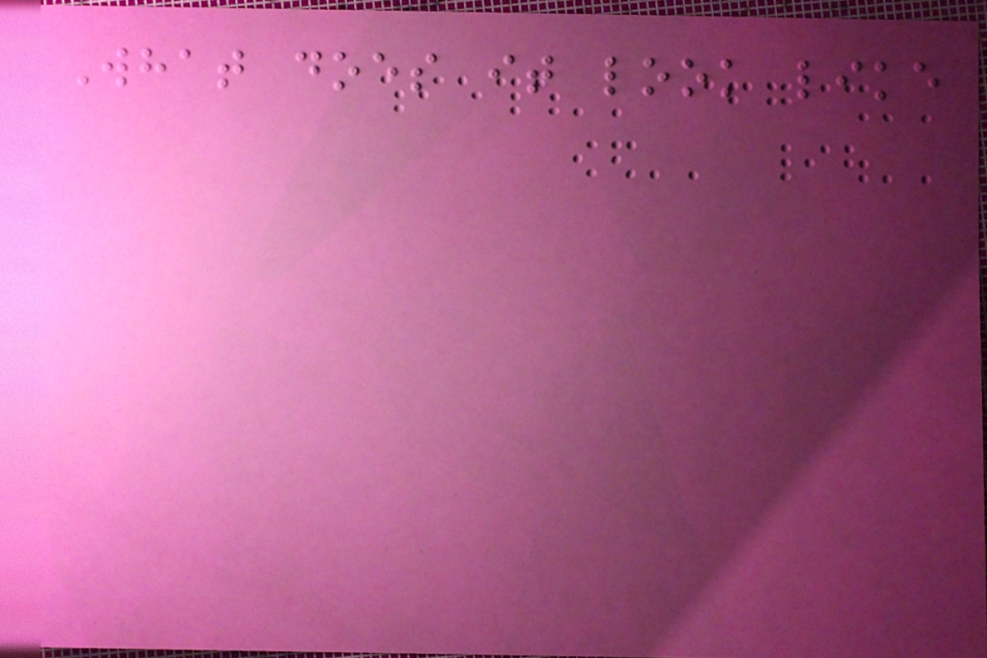What does it look like
